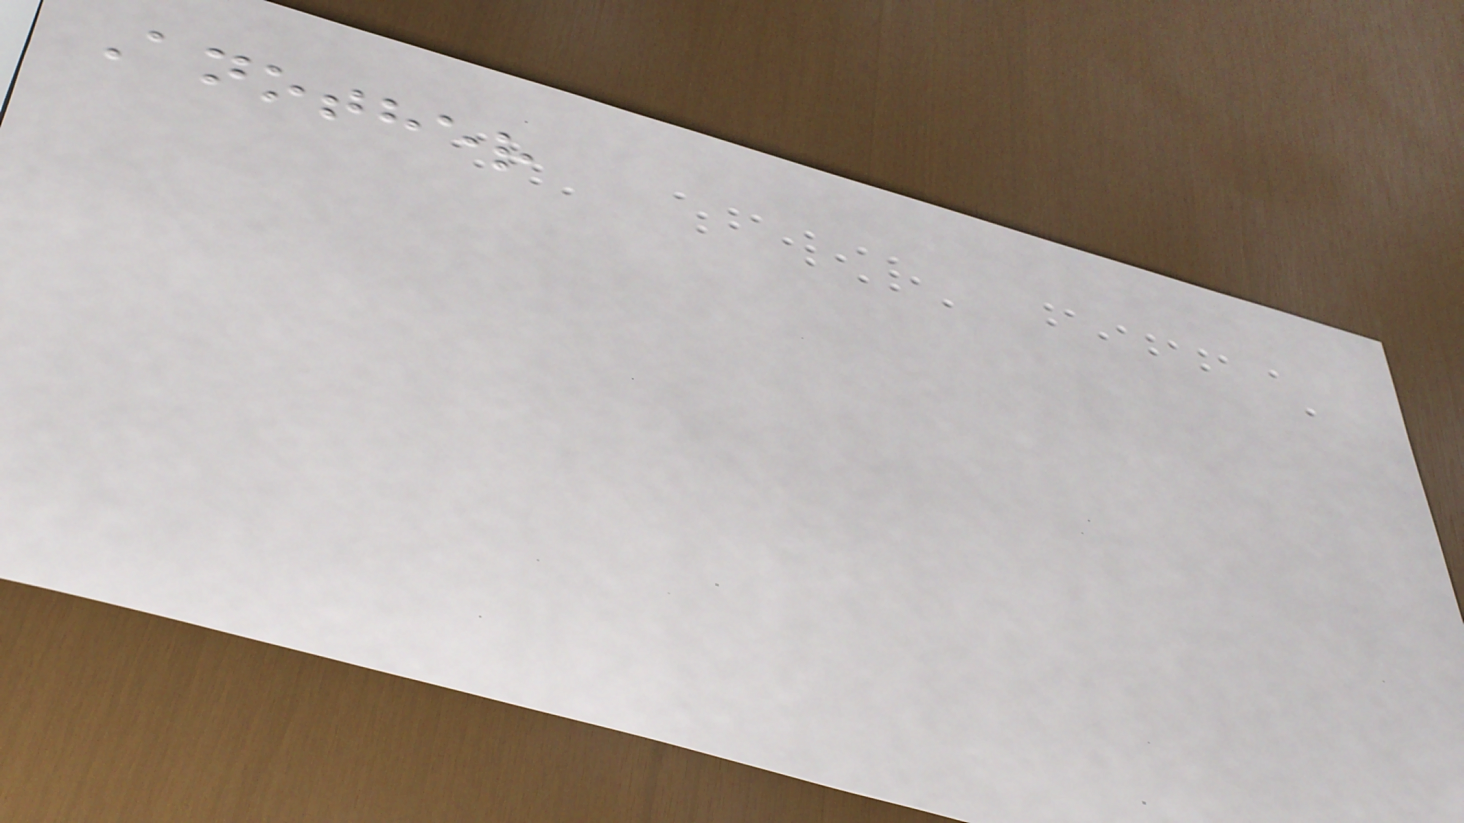Another
